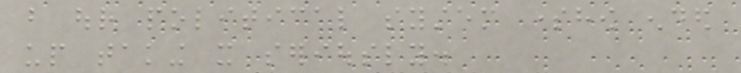but our political system somehow ended
up taking it seriously.
